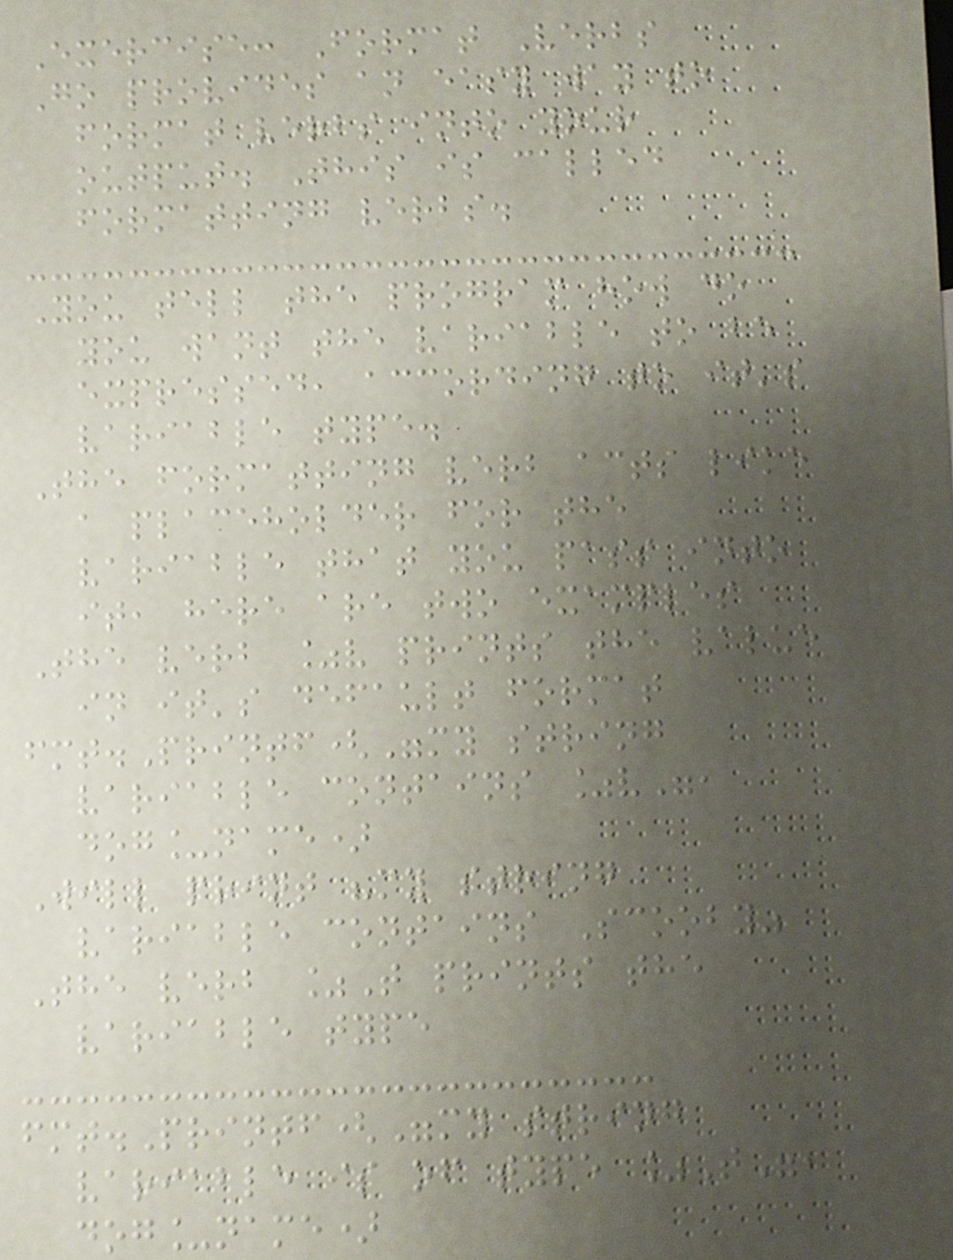Exercise: Format Verbs
Go provides an easy way to
format verbs into your
output. This is called
formatting verbs.
You tell the program how do
you want the variable to be
expressed, according to it's
variable type.
The formatting verb acts like
a placeholder for the
variable that you pass into
it, here are two examples
The verb %v prints the value
in it's default format
fmt.Printf("my string
variable contains %v",
dog_name)
Will print "my string
variable contains Scooby"
The verb %T prints the
variable type
fmt.Printf("my string
variable is of type %T",
dog_name)
